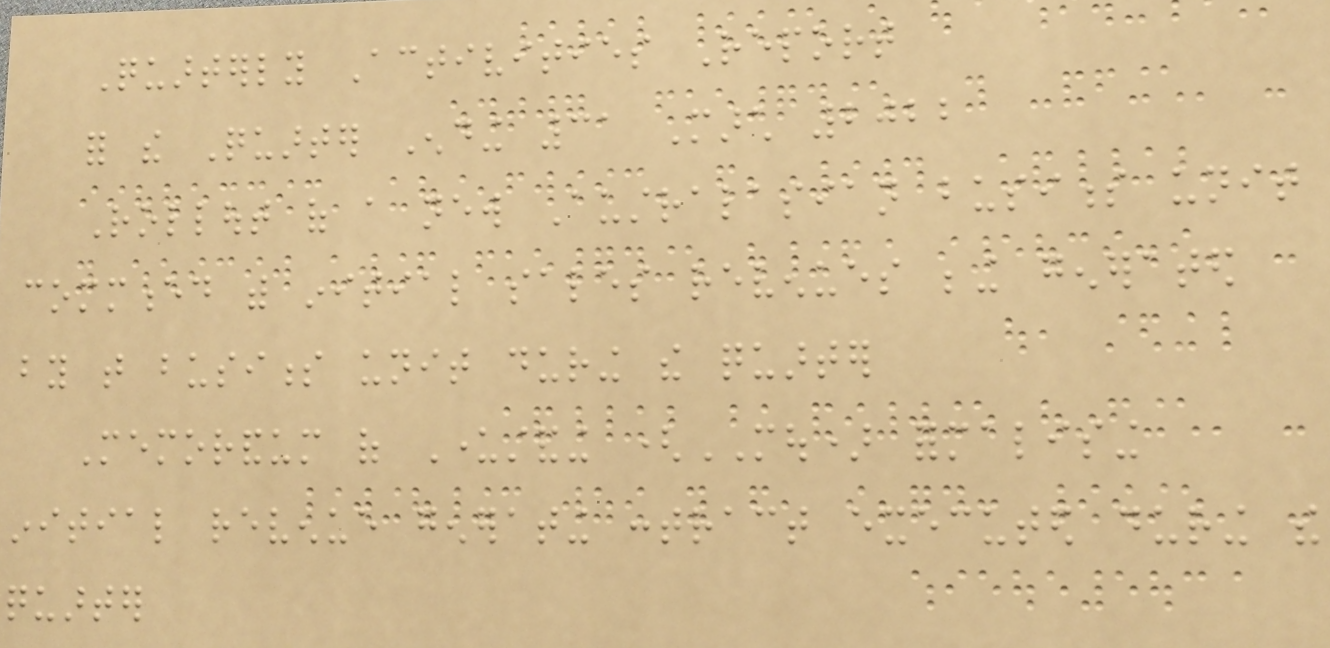Quarterly Activities Report
for the Quarter Ending 31 March 2022
Rollout of a new Australasian business unit
commenced with initial sales revenues being generated
by that business unit during the quarter
Memorandum of Understanding (MOU) formalising
initial revenue generating contract executed during the
quarter
